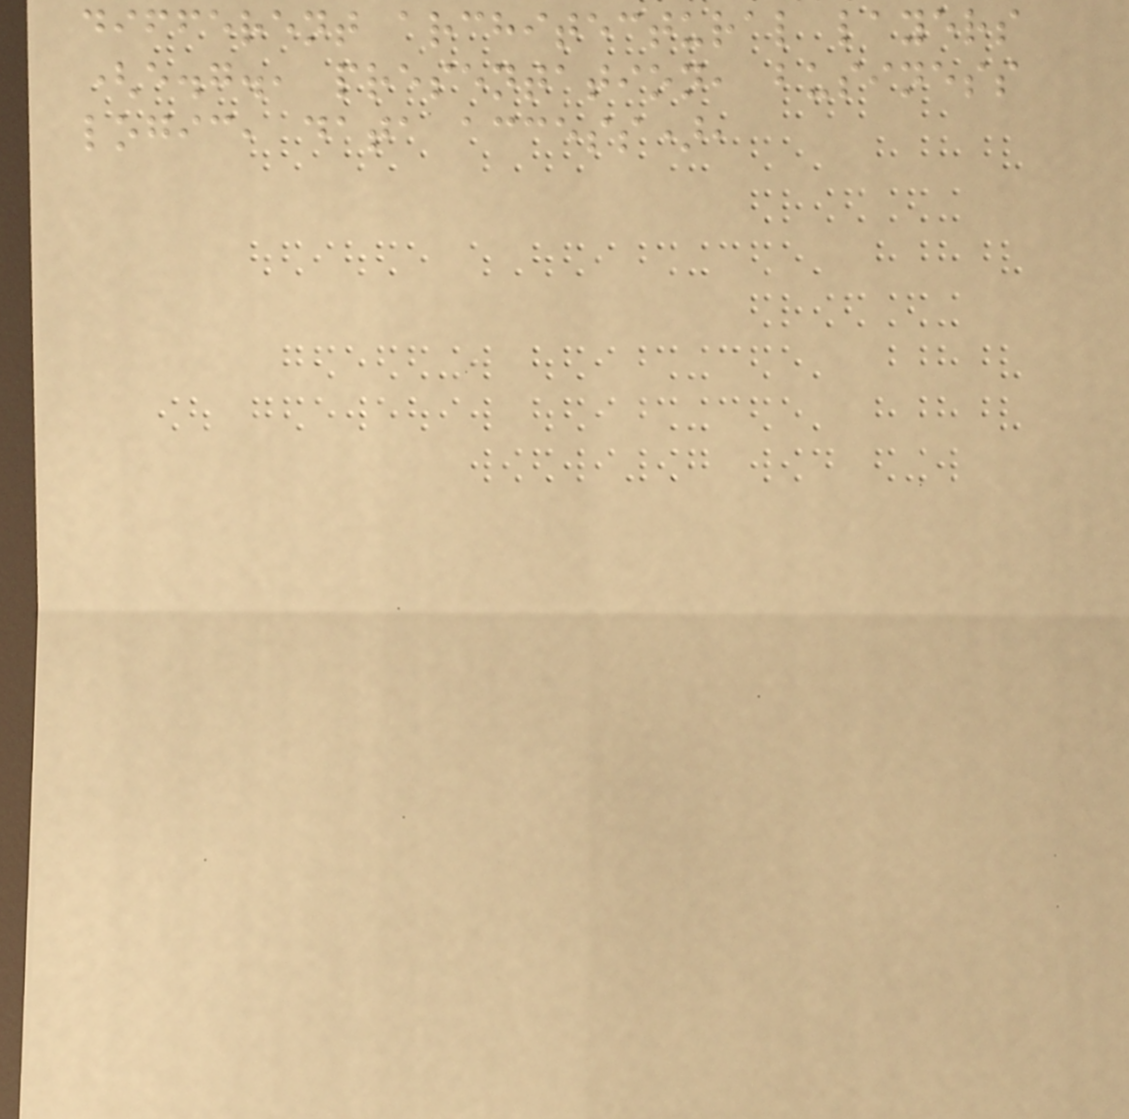different architectural layers
(e.g., presentation, business
logic, data access),
